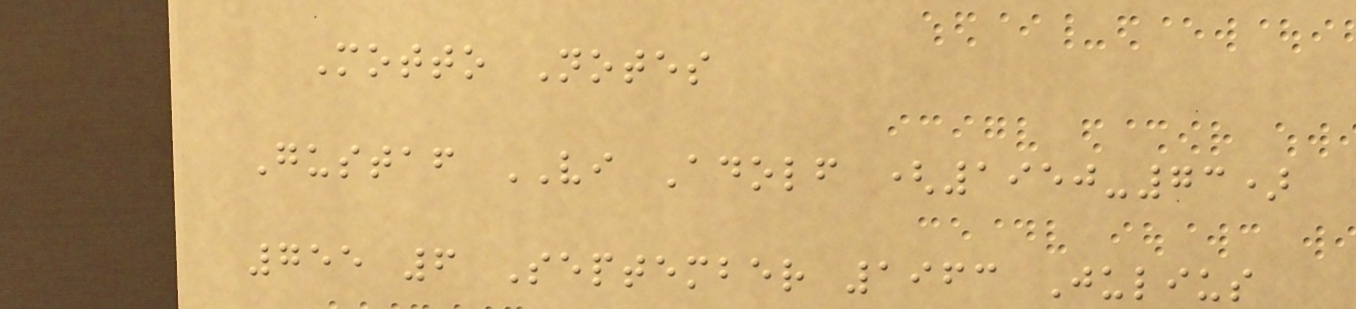Motto Notes
Gustaf VI Adolf (1950-73)
755 6 September 1963 Julius
